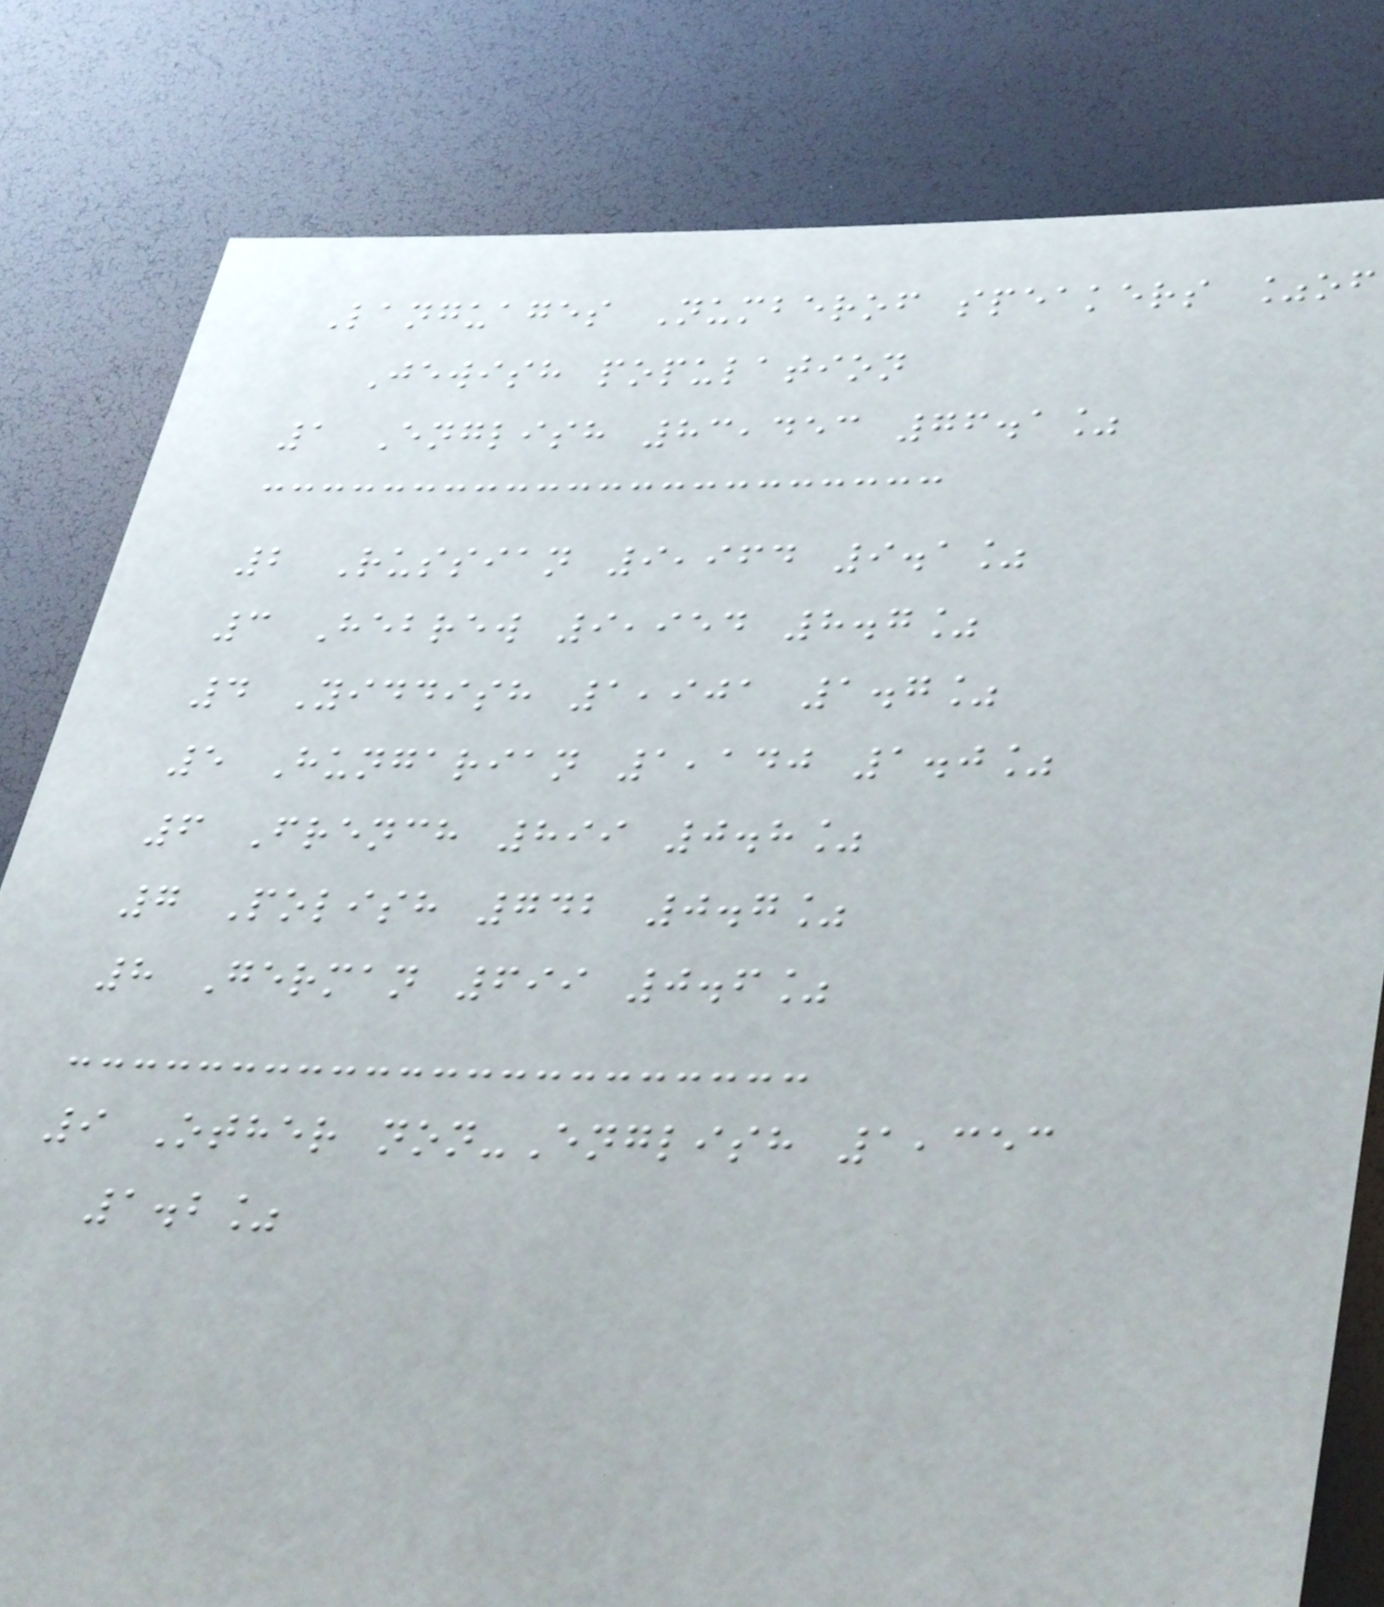Languages Numberof speakers %of
Jewish population
1 English 83,453 76.1%
2 Russian 9,964 9.1%
3 Hebrew 9,954 8.7%
4 Yiddish 1,901 1.7%
5 Hungarian 1,140 1.0%
6 French 899 0.8%
7 Polish 742 0.7%
8 German 699 0.6%
9 Other non-English 1,353
1.2%
